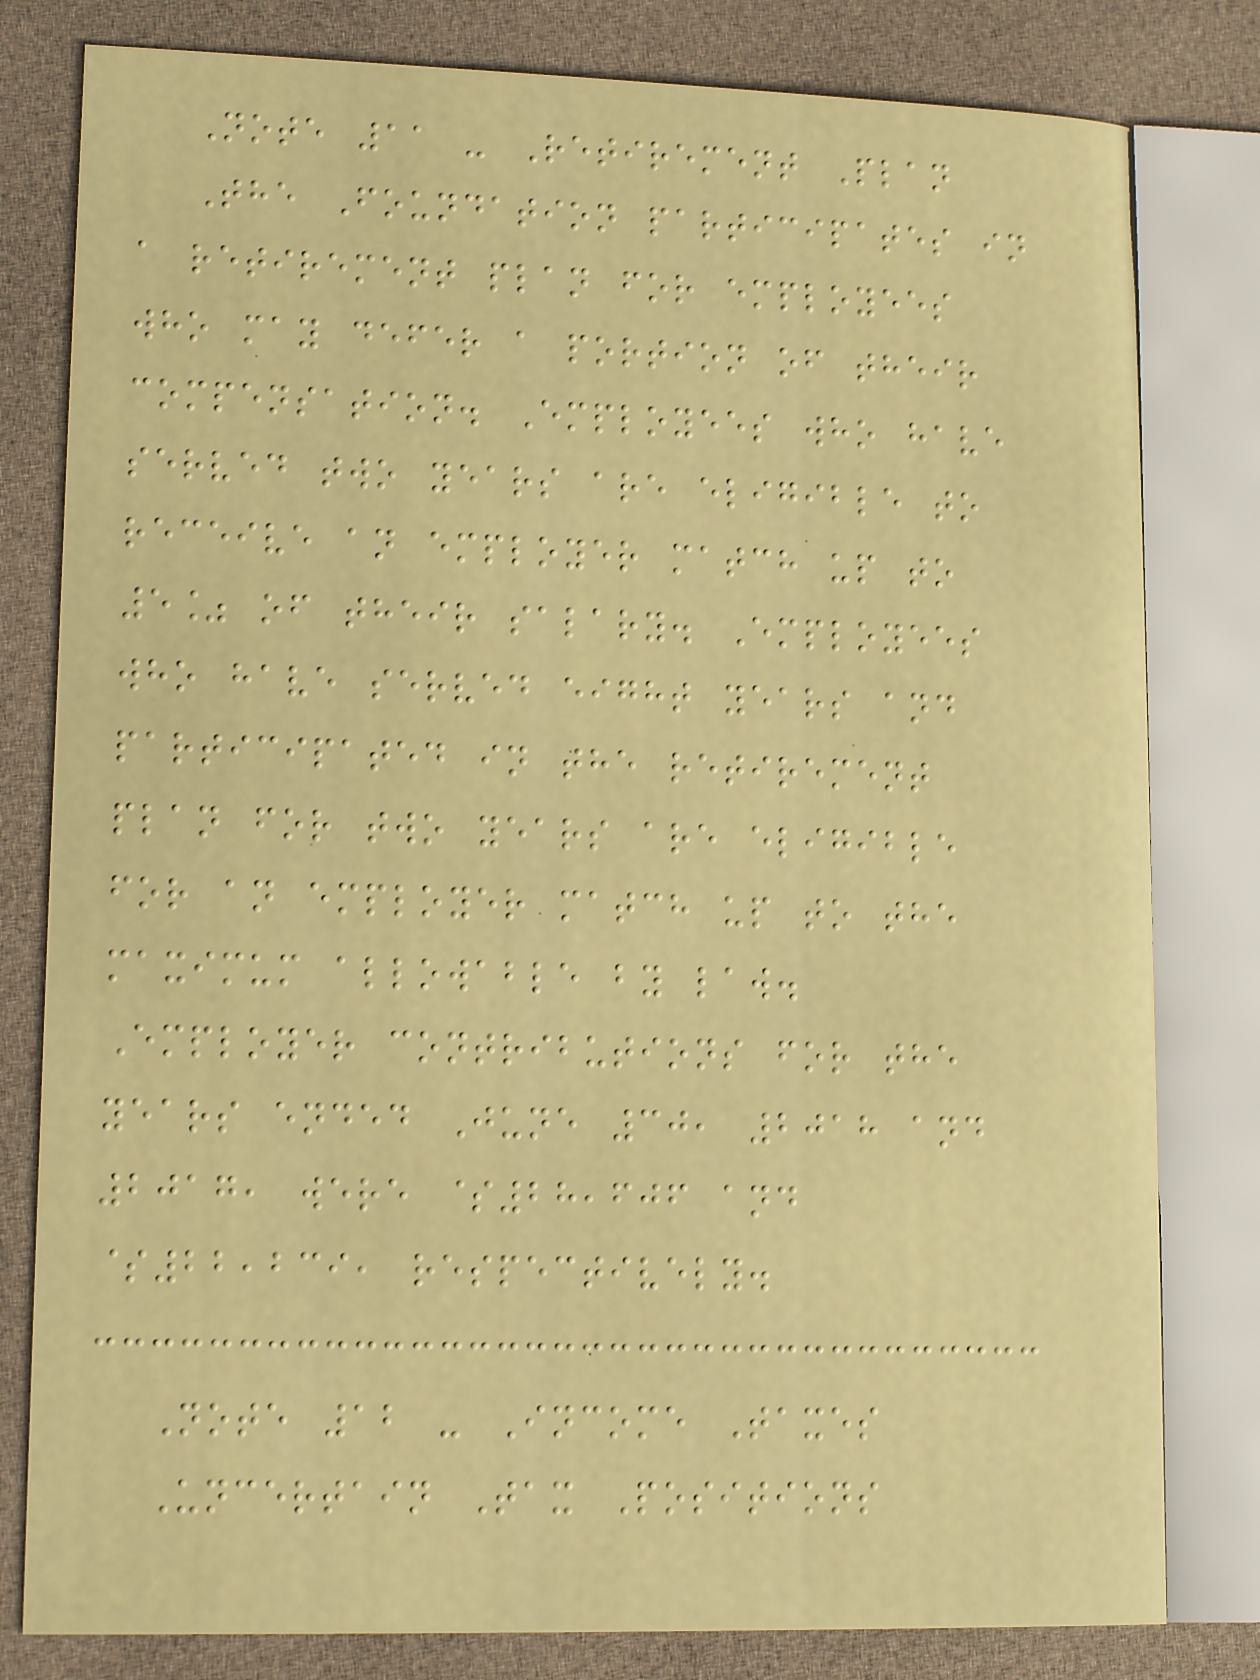Note 11 - Retirement Plan
The Foundation participates in
a retirement plan for employees
who may defer a portion of their
compensation. Employees who have
served two years are eligible to
receive an employer match up to
5% of their salary. Employees
who have served eight years and
participated in the retirement
plan for two years are eligible
for an employer match up to the
maximum allowable by law.
Employer contributions for the
years ended June 30, 2018 and
2017, were $28,606 and
$22,239, respectively.
Note 12 - Income Taxes
Uncertain Tax Positions
